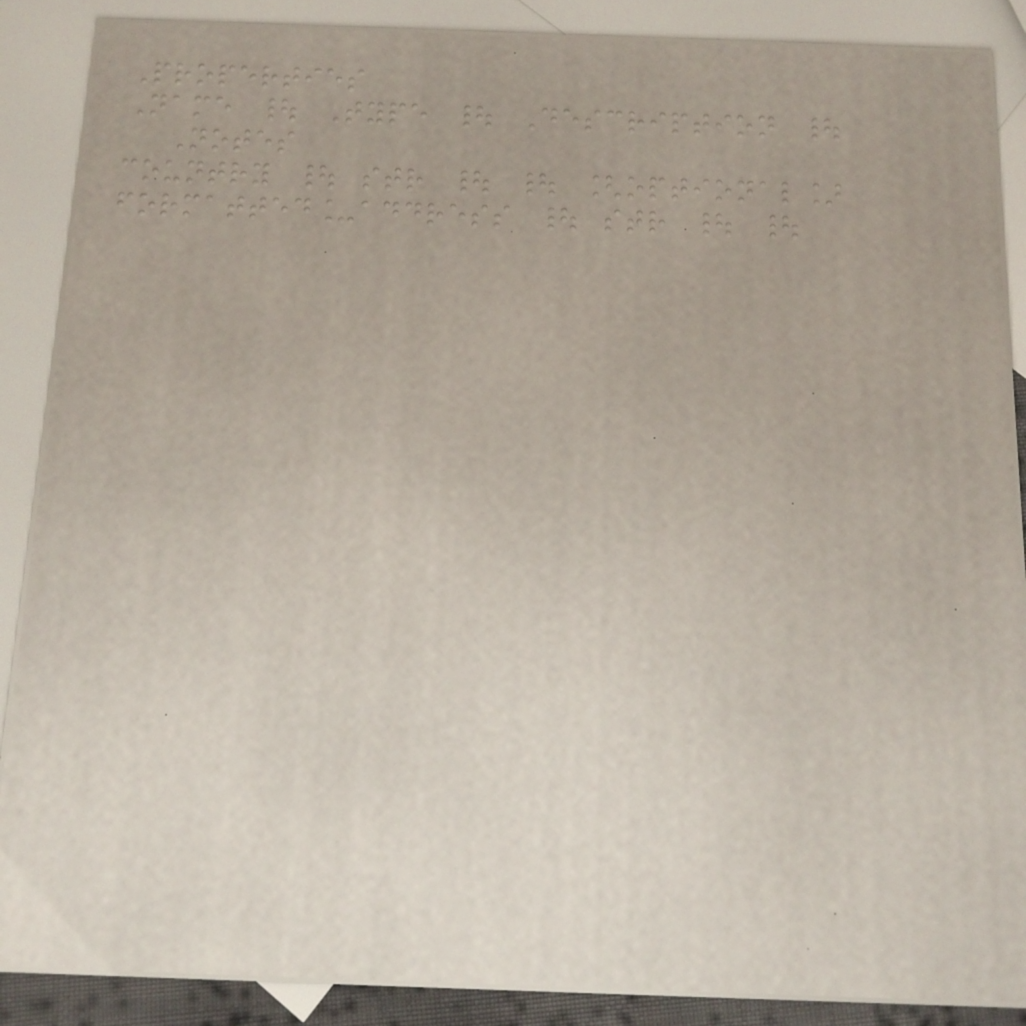Properties
Name | Type | Description |
Notes
country | str | | [optional]
formatted_address | str | |
